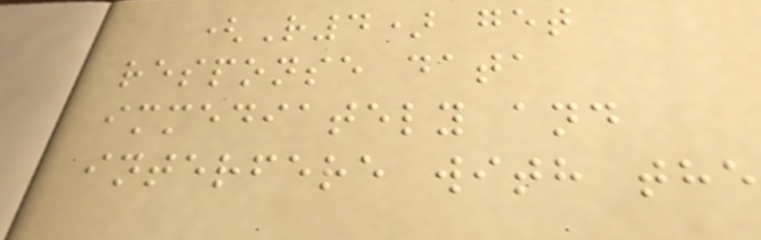(R4) get
response data
immediately and
interfere with the
